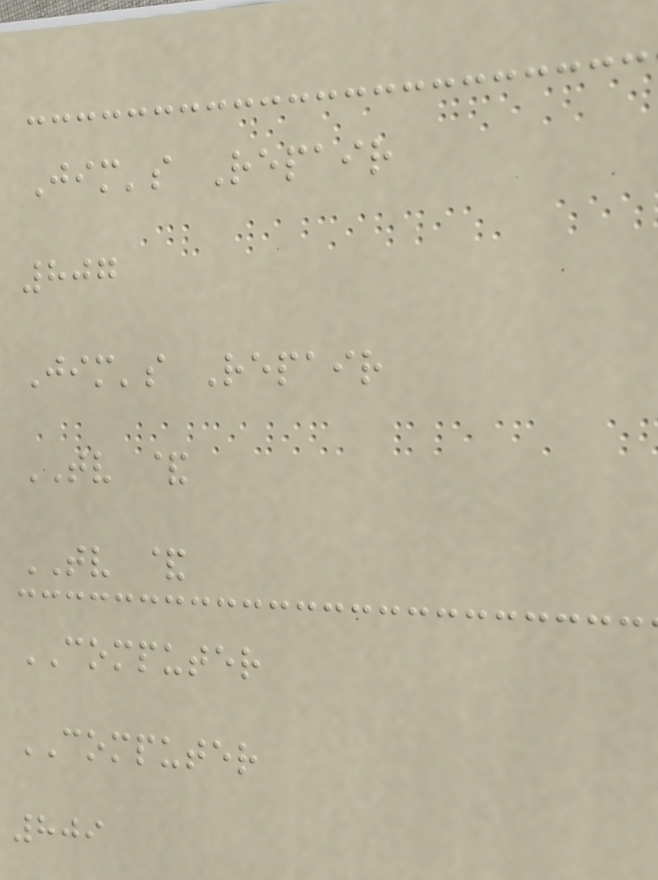Jim's Repair
807
Jim's Repair
TV &
TV &
COMPUTER
COMPUTER
809
